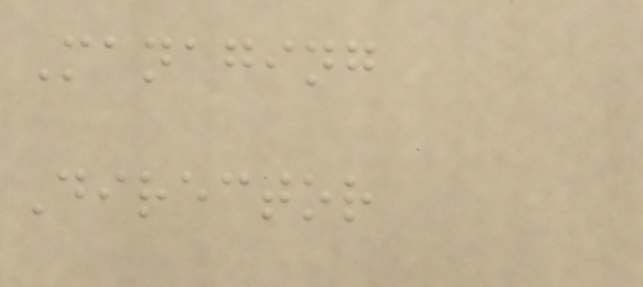Managing
Director
